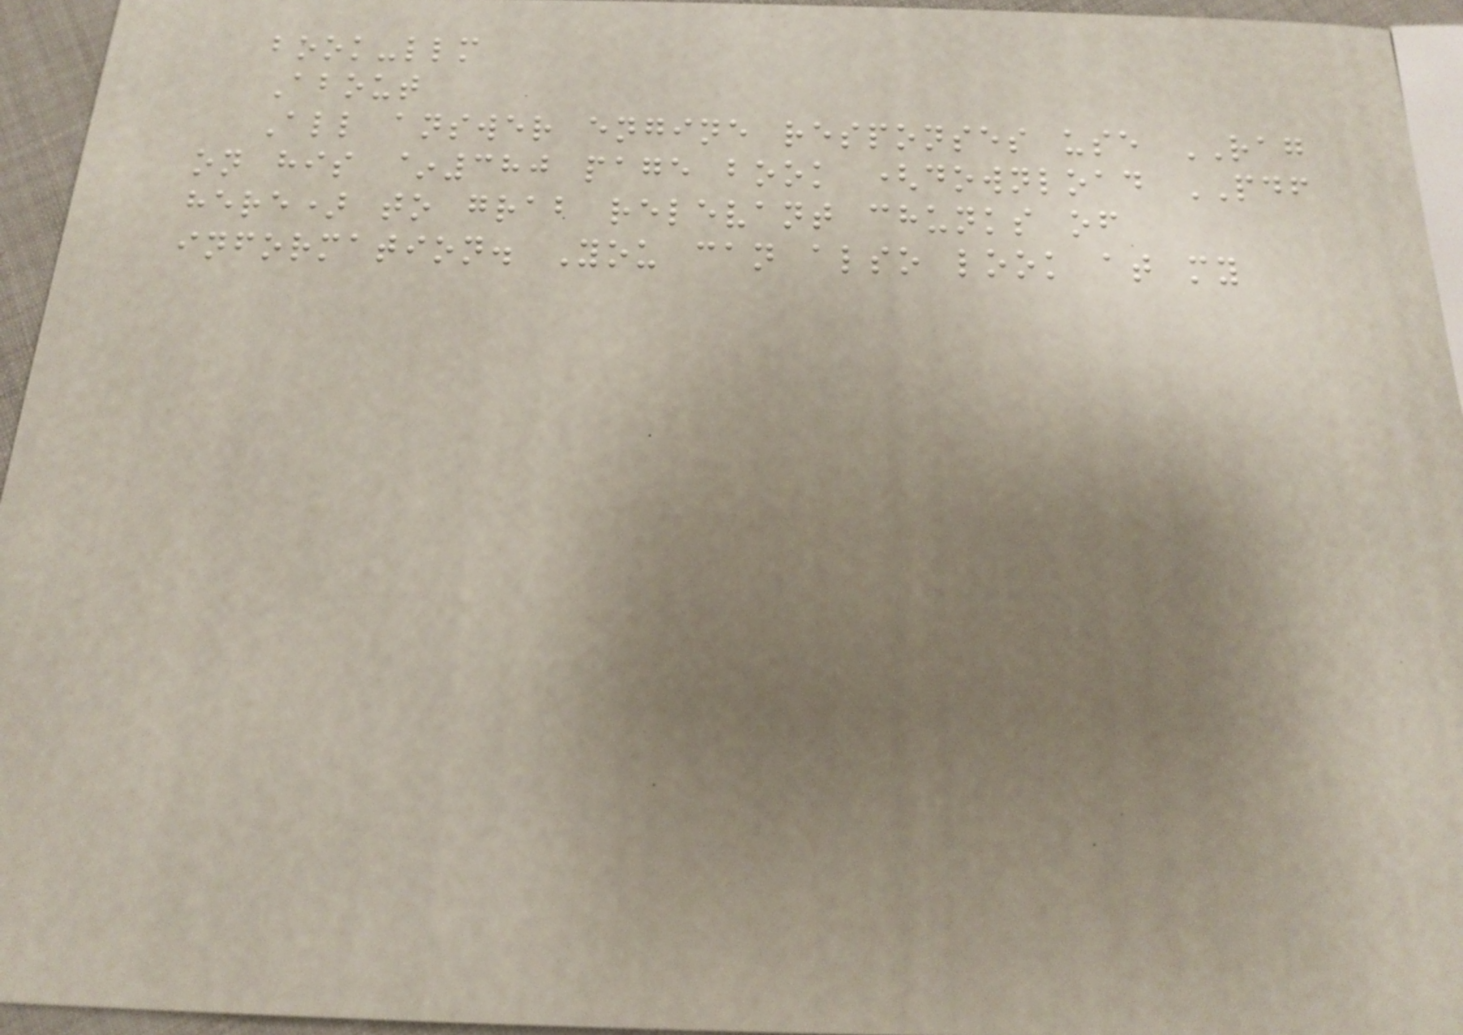book-llm
About
All answer engine responses use RAG
on his ~380 page book (download PDF
here) to grab relevant chunks of
information. You can also look at my
